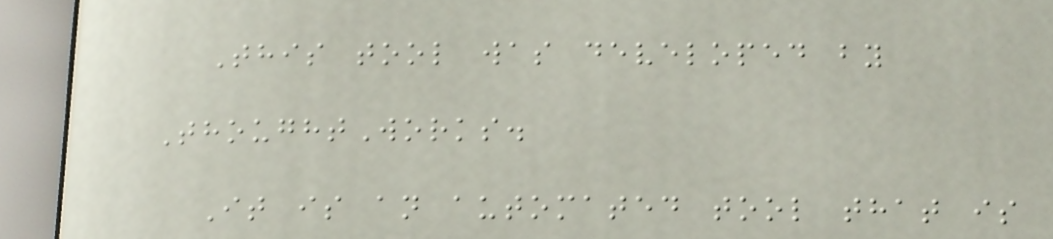This tool was developed by
ThoughtWorks.
It is an automated tool that is
